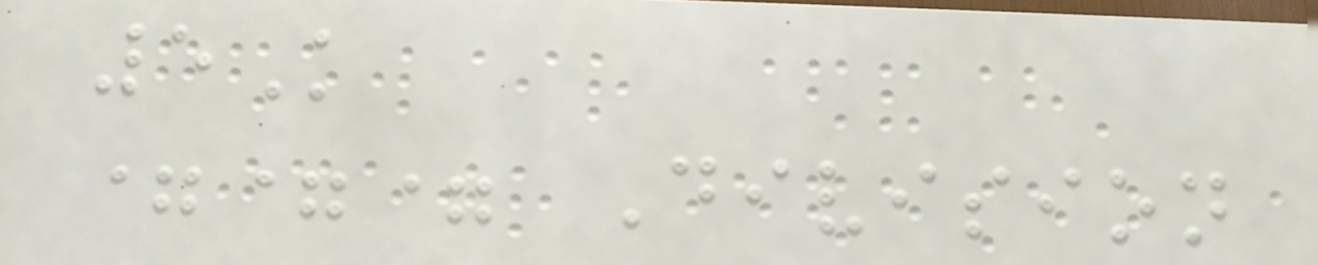5K
=== Division
